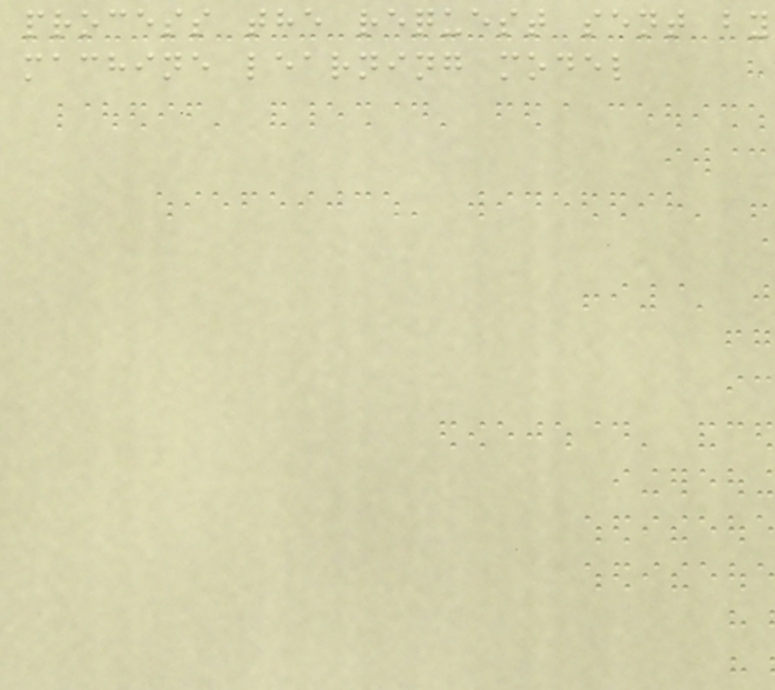process the request sent by
machine learning model
